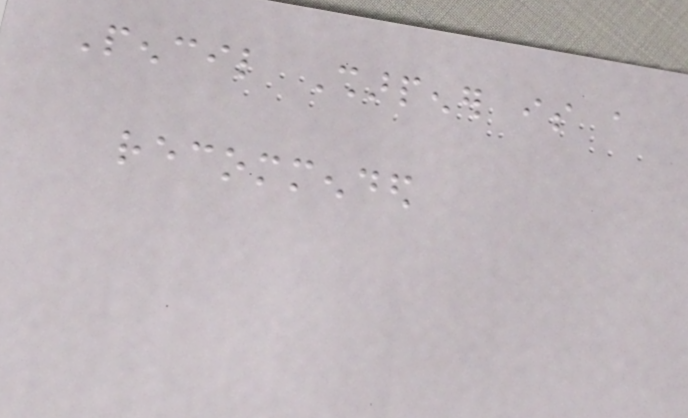Pencil Sharpener is a
recommended
